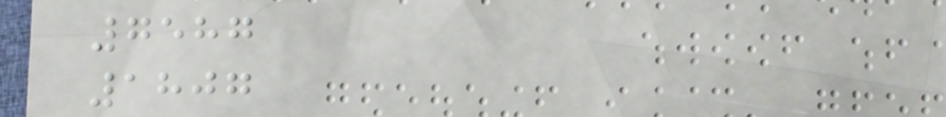7587
1807
